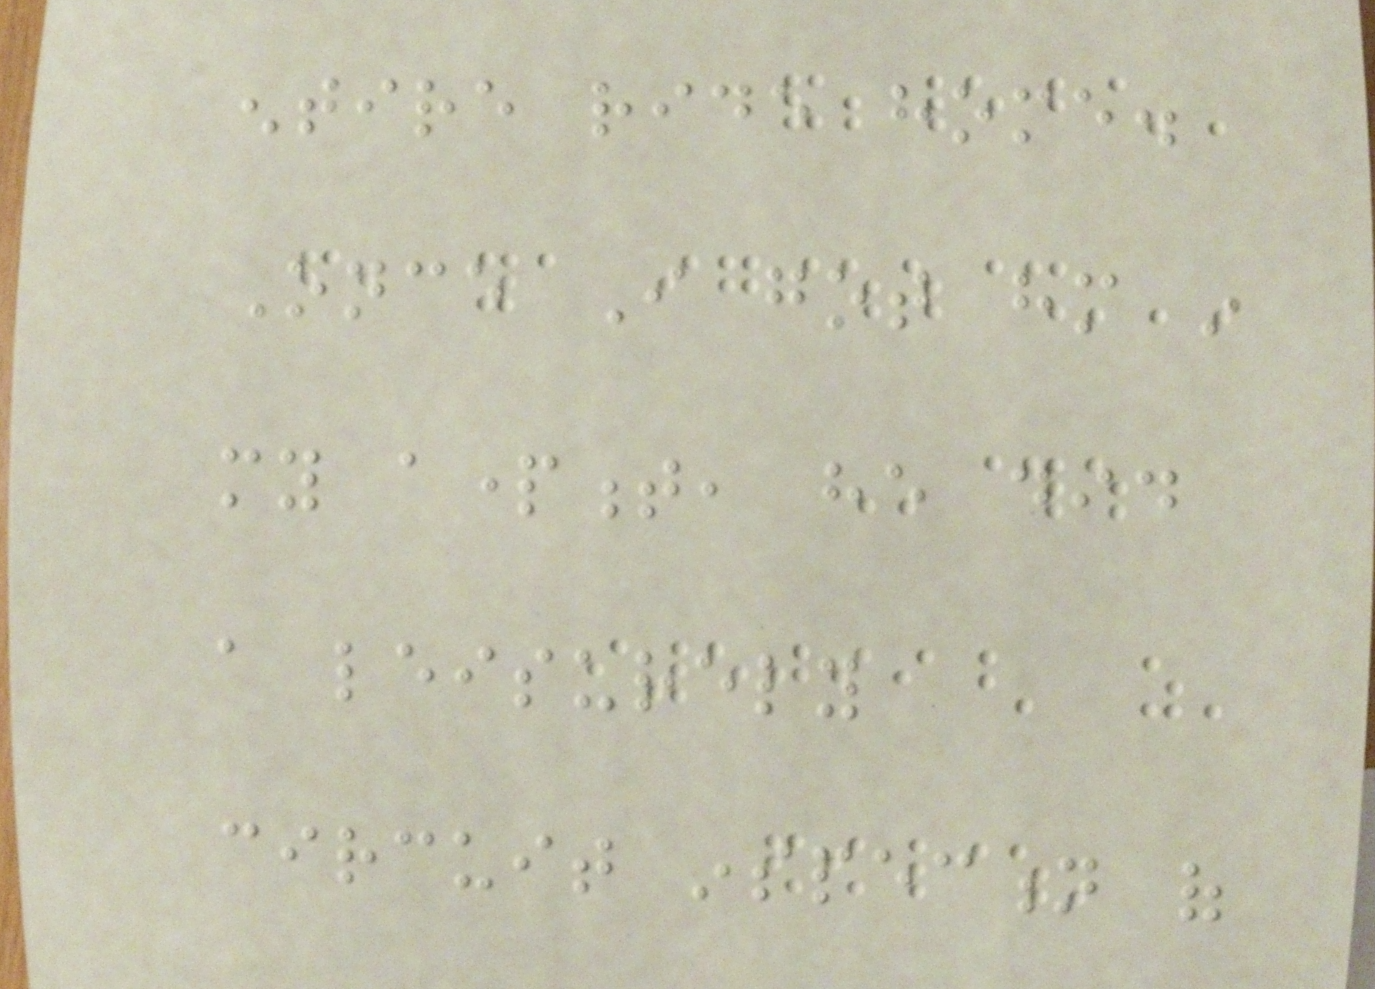entire ride home.
Once I got him in
my apartment, he did
a leisurely
circuit inspection of
